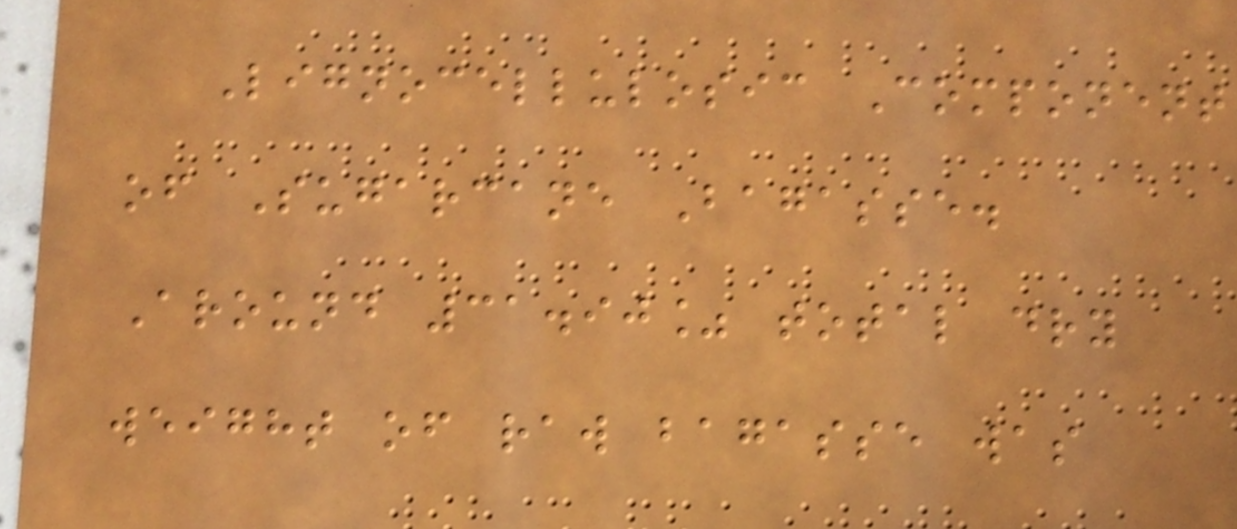Lignocellulosic Component
of Sugarcane Bagasse.
Around 31.90% total dry
weight of raw bagasse was
